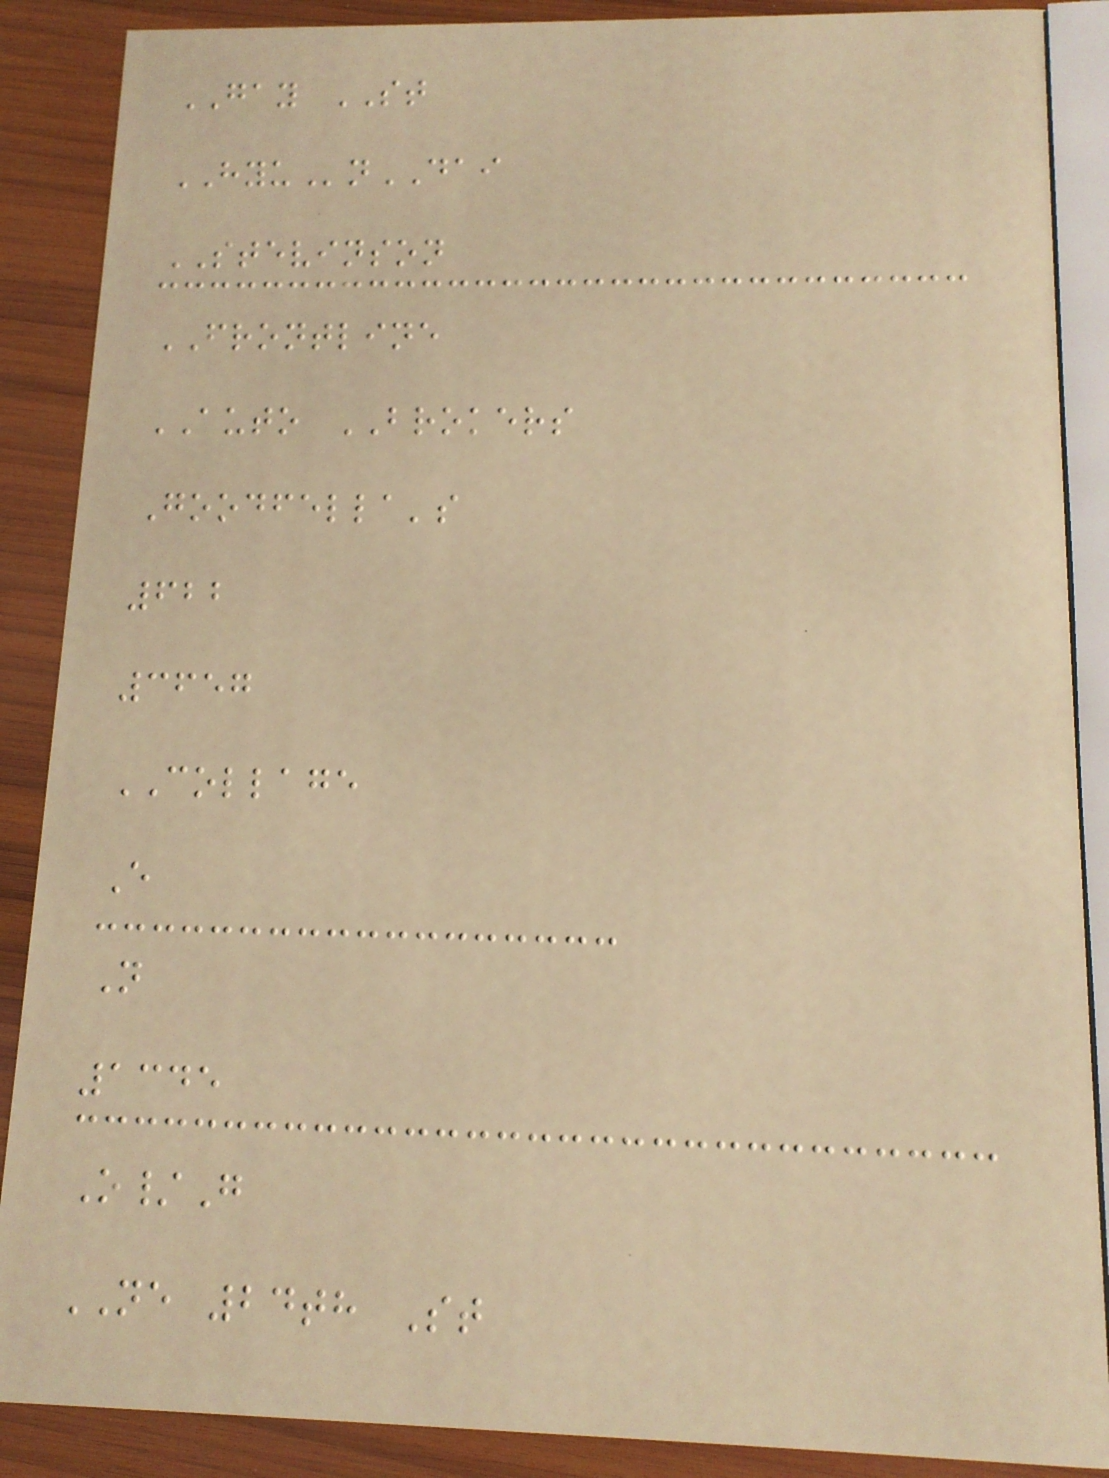GAY ST
HYUnDAI
STEVINSON
FRONTLINE
AUTO BROKERS
Goodfella's
622
3657
COLLAGE
E
N
1345
O/G
NE 24th St
